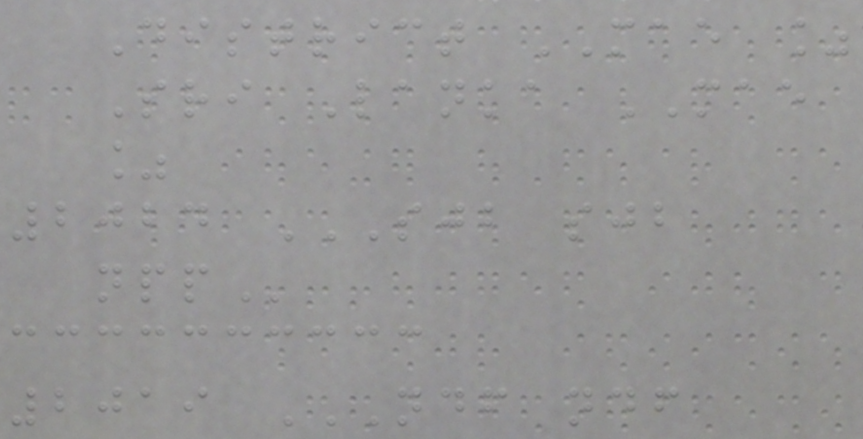District MAE %
Sri Lanka MAE
%
2024 SJB SJB
NPP
2019 NDF NDF
